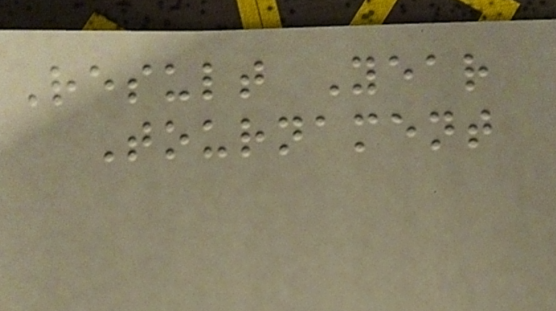Result Year
Tournament
